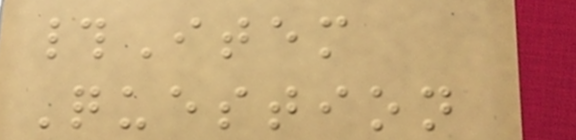#Item
Question
